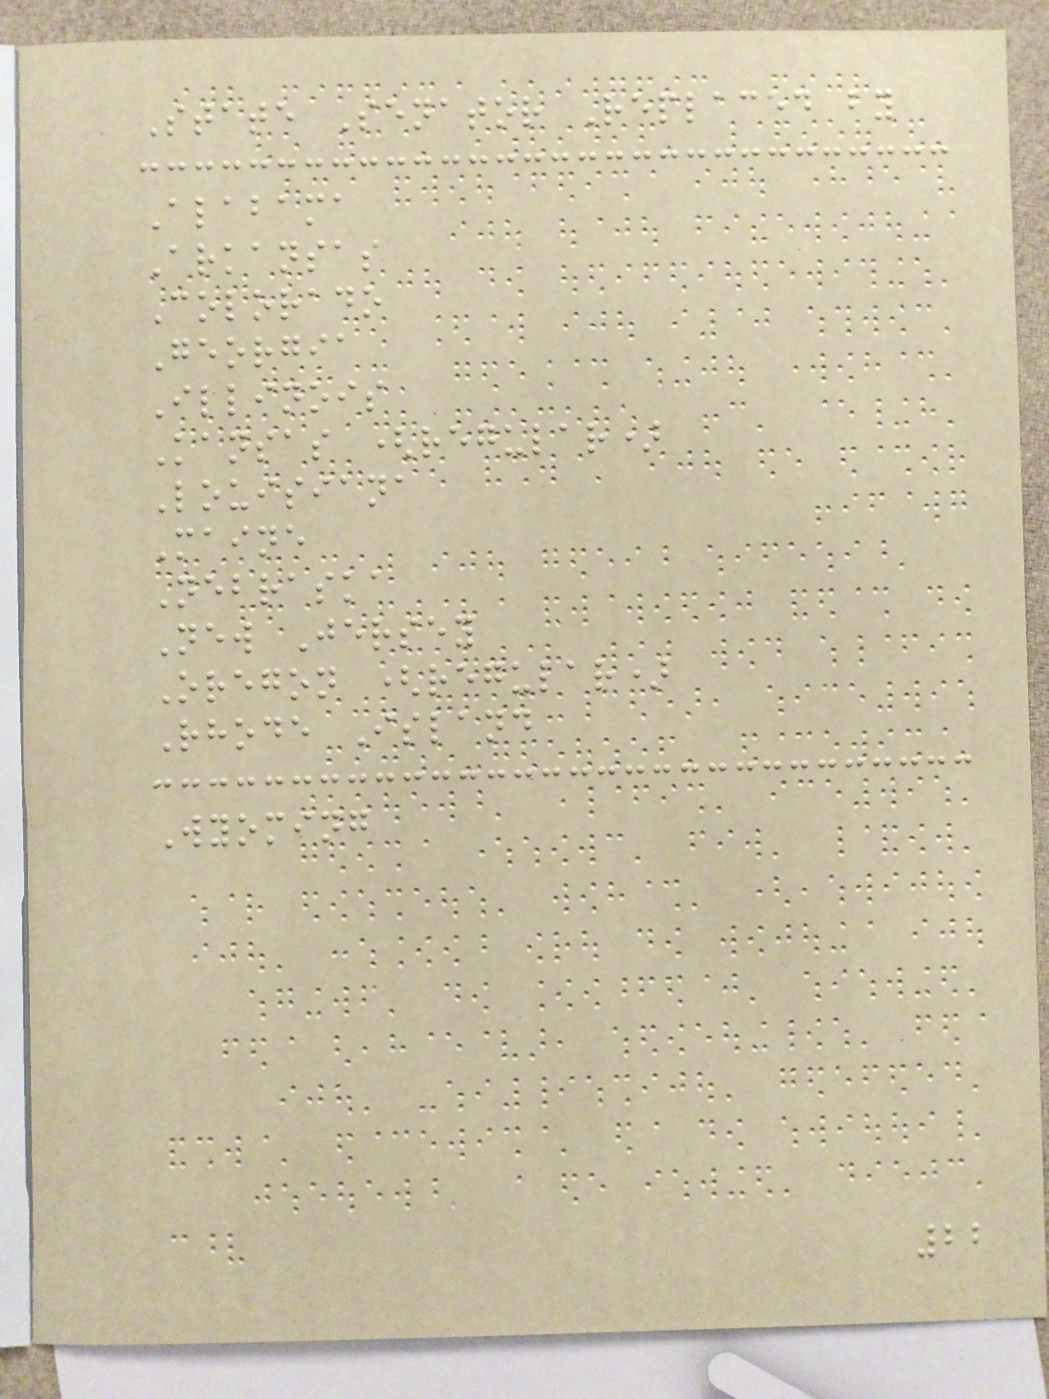State Senator Replaced by
Alabama
Arkansas
Colorado
Georgia
Illinois
Kansas (regular)
Louisiana
Maine
Nebraska
New Jersey
Oregon (regular)
Rhode Island
Wyoming
22
